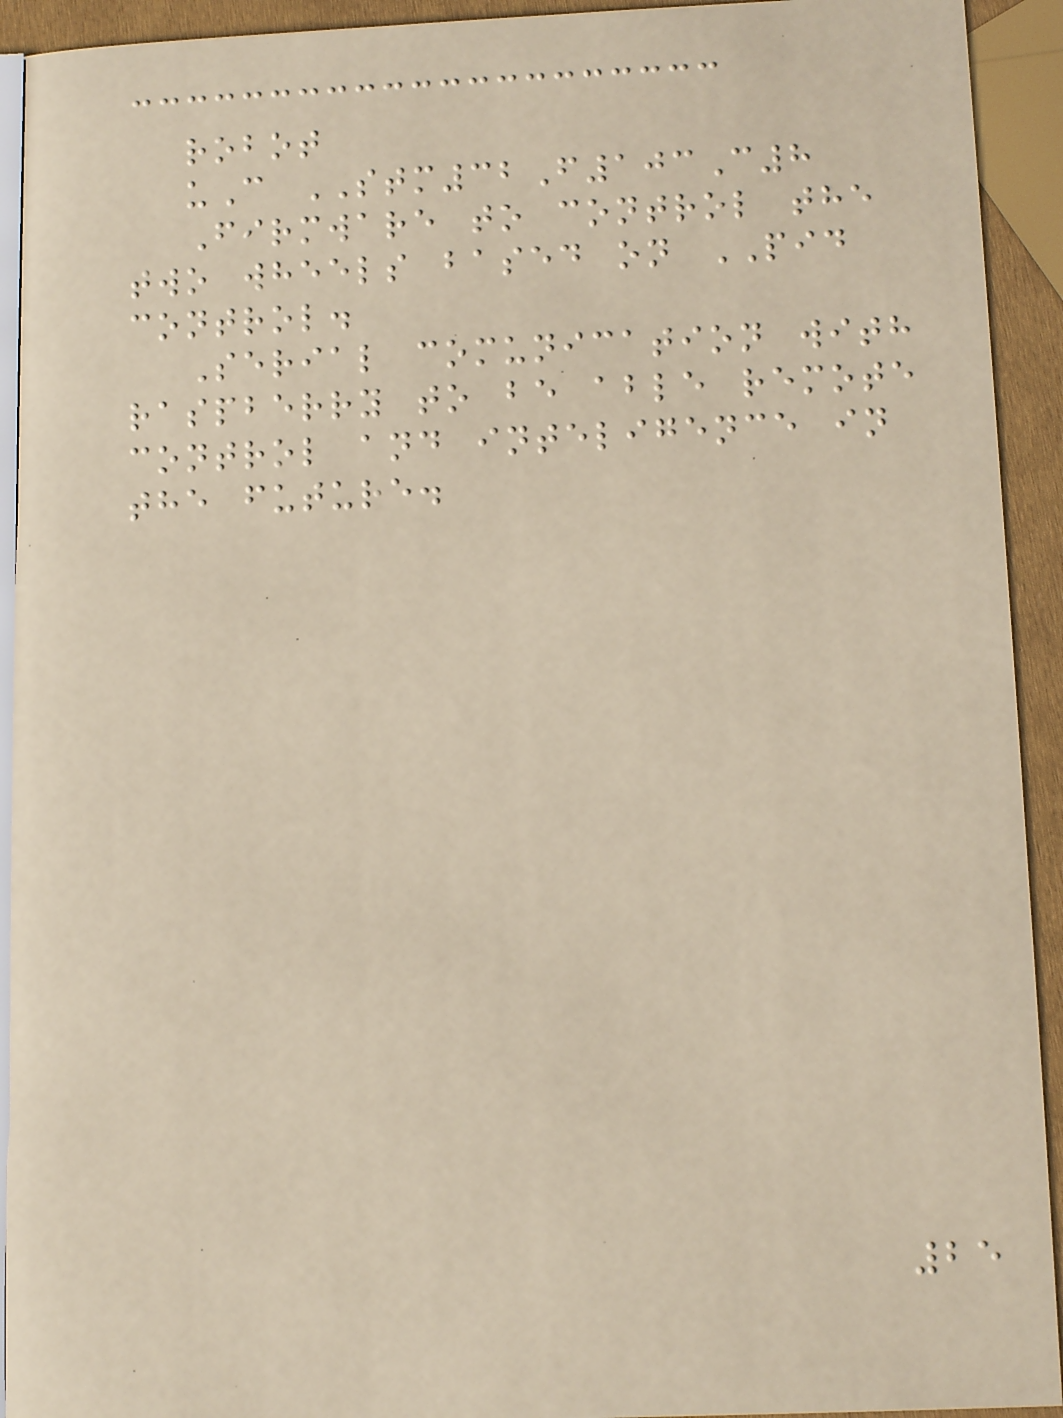robot
uC STM32F103C8
Firmware to control the
two wheels based on PID
control.
Serial comunication with
raspberry to be able remote
control and inteligence in
the future.
25
